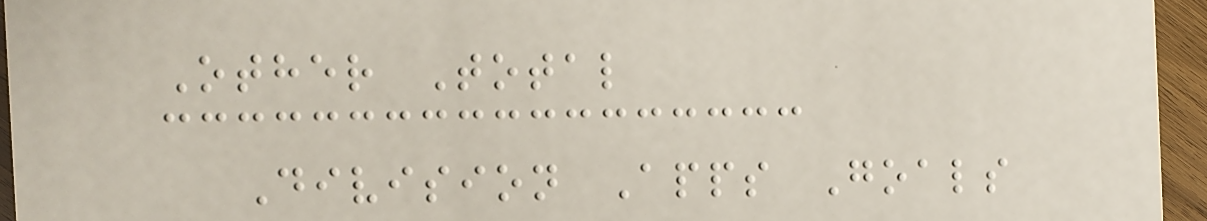Other Total
Division Apps Goals
